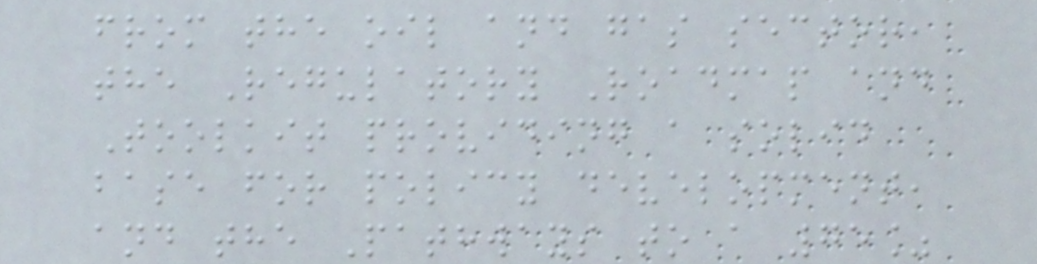from the oil and gas sector,
the Regulatory Roadmap and
Toolkit providing a solid
base for policy development,
and the Pathways to a 75%
